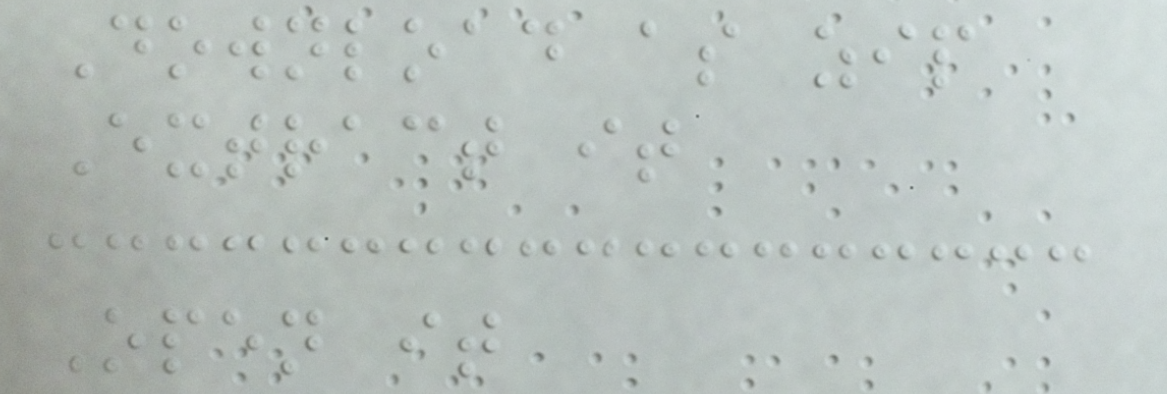Download as zip
Extract it
Open it
